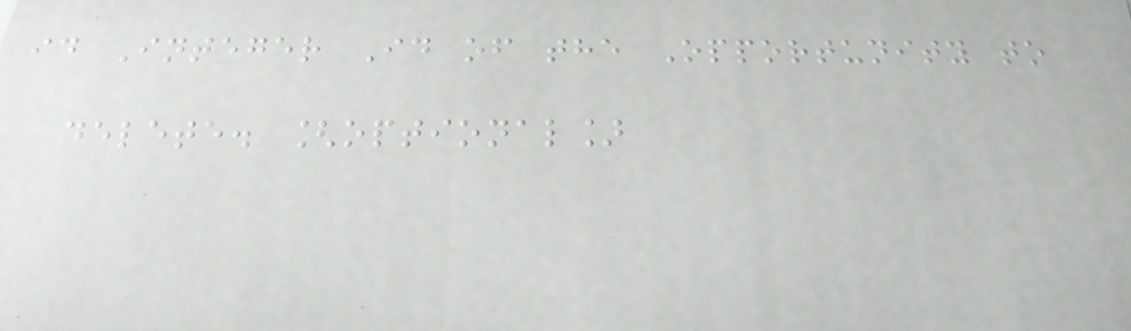id Integer Id of the Opportunity to
delete. [optional]
